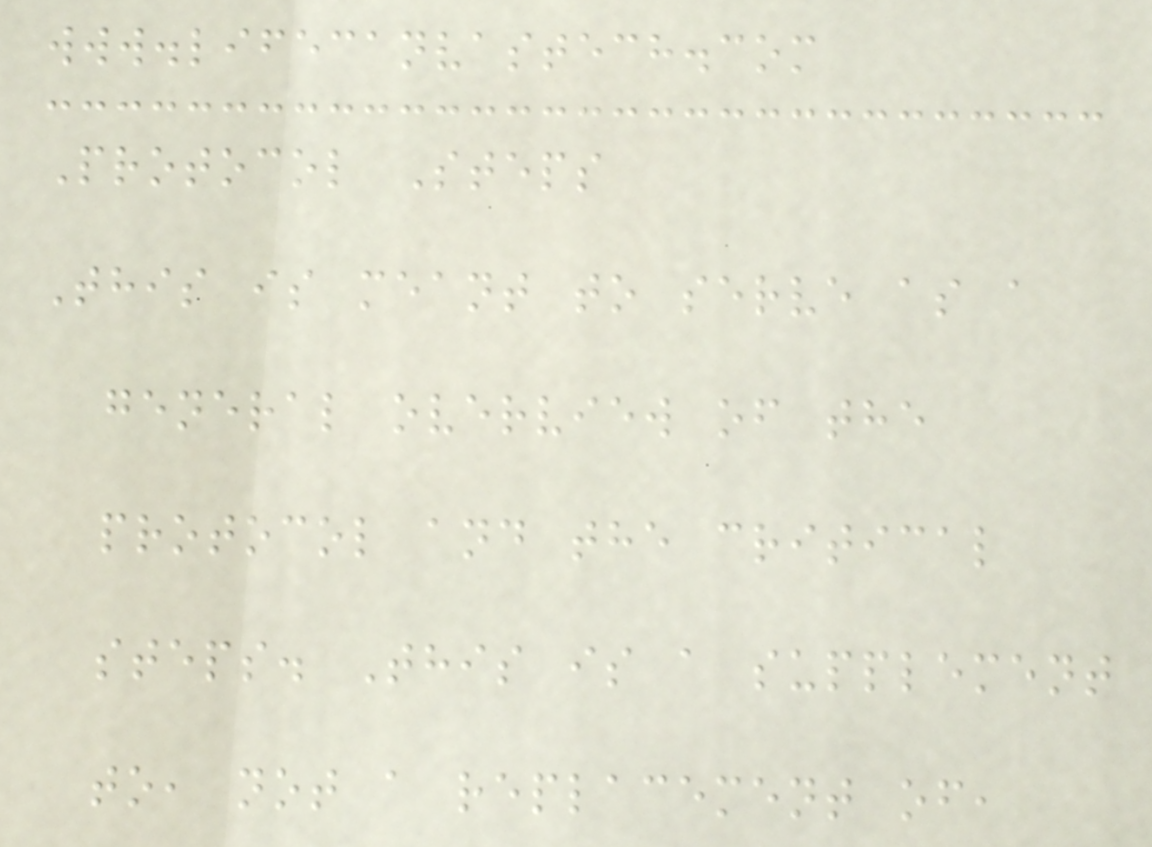www.lifecanvastech.com
Protocol Steps
This is meant to serve as a
general overview of the
protocol and the critical
steps. This is a supplement
to, not a replacement of,
